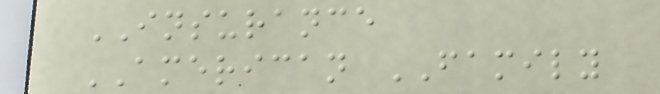INSURANCE
AMERICAN FAMILY
